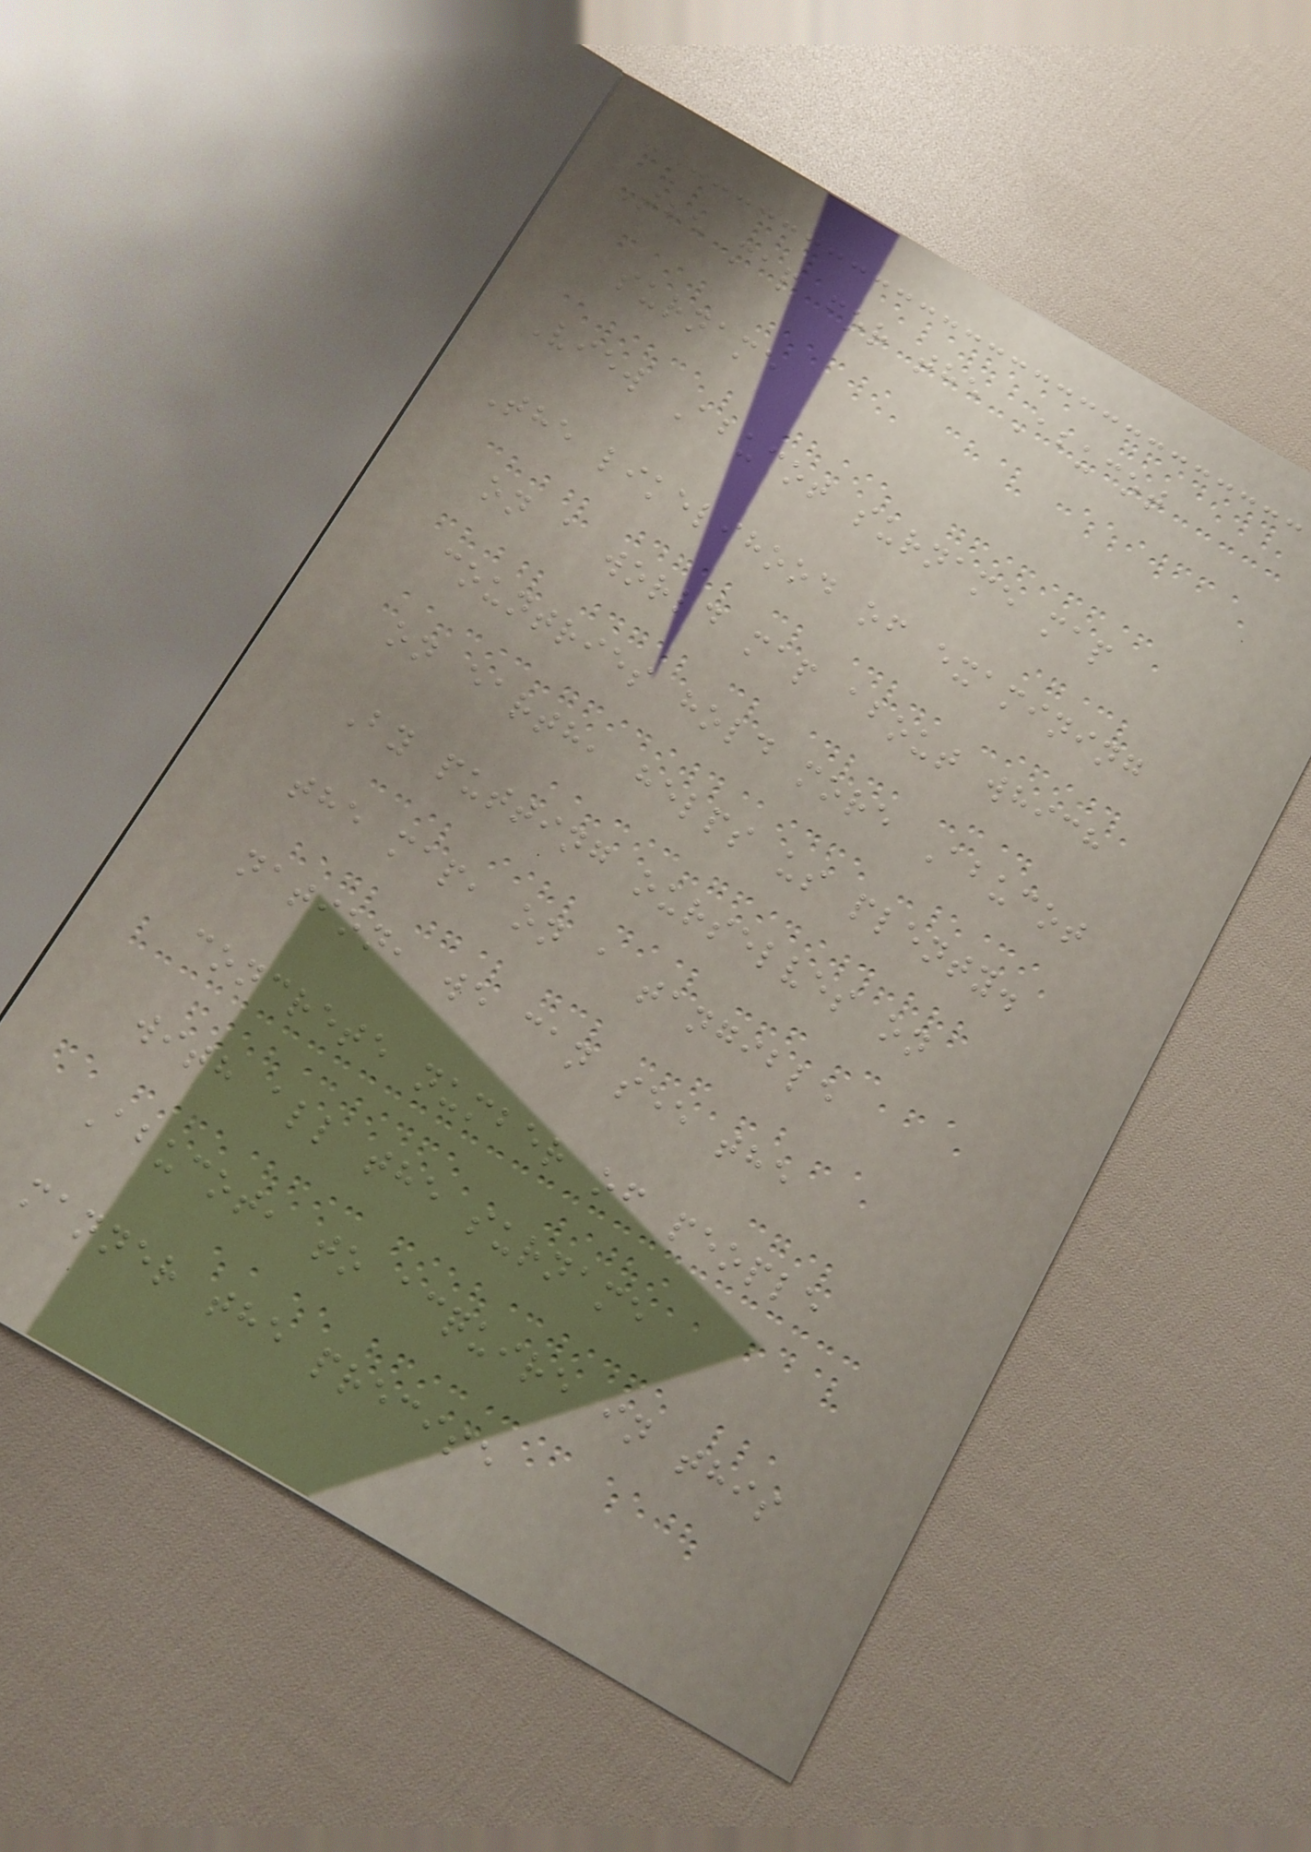The map for the Abucot
surname
View Abucot surname map
The likelihood of examining
on a world map about which
countries hold more Abucot
on earth, helps us plenty.
By putting ourselves on
the map, on a tangible
nation, we can see the
concrete number of people
with all the surname
Abucot, to acquire in this
manner the precise
